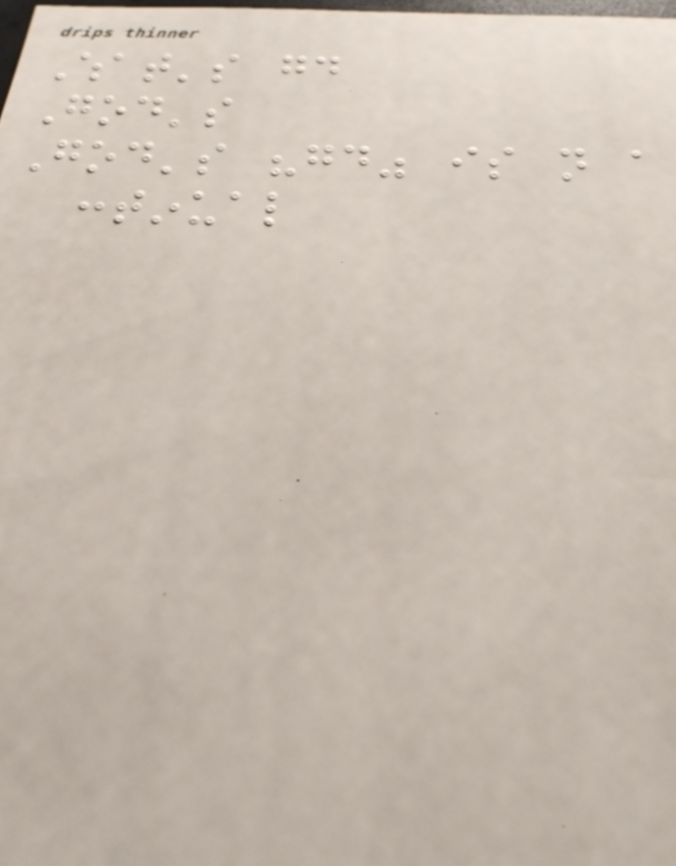What's good
God's
God's "good" is not a
continual
